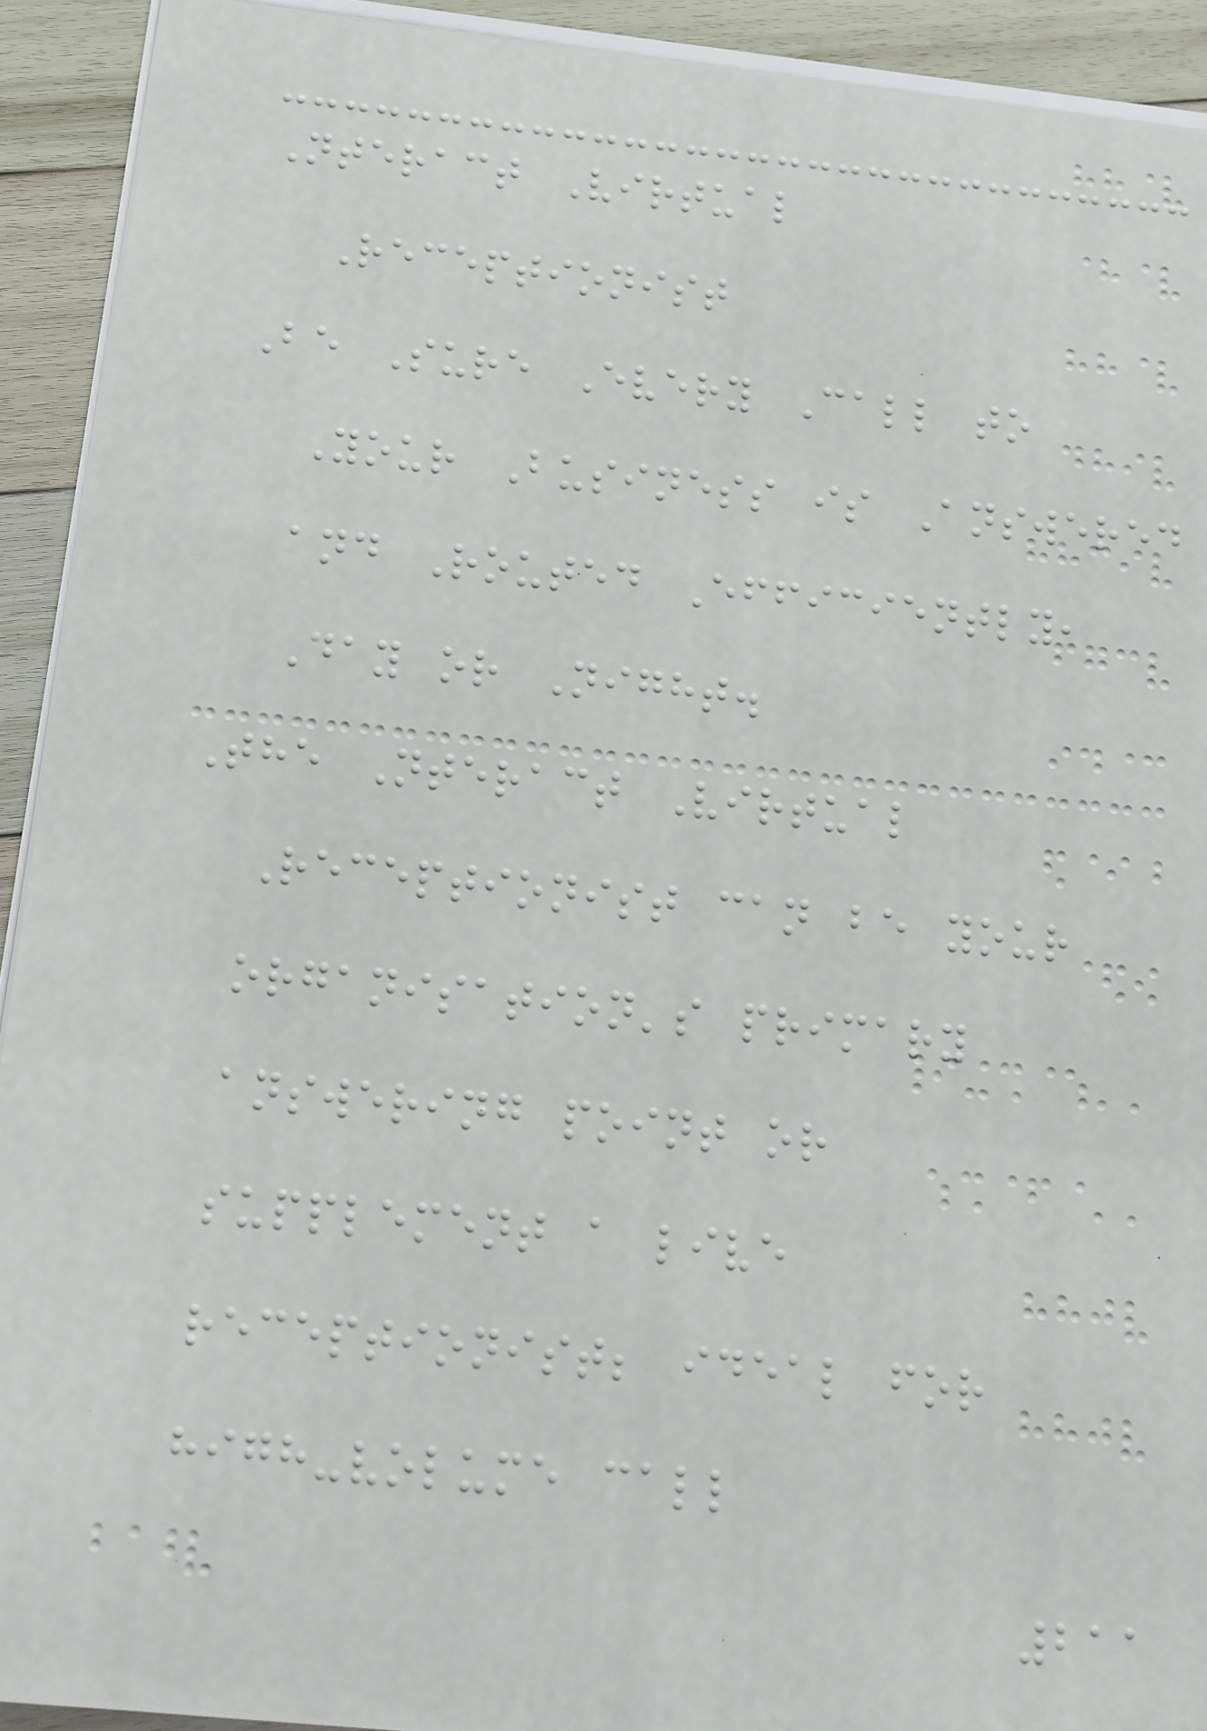Nteract Virtual
Receptionist
Be Sure Every Call to
Your Business is Answered
and Routed Efficiently,
Day or Night.
The Nteract Virtual
Receptionist can be your
organisation's primary
answering point or
supplement a live
receptionist; ideal for
high-volume call
211
